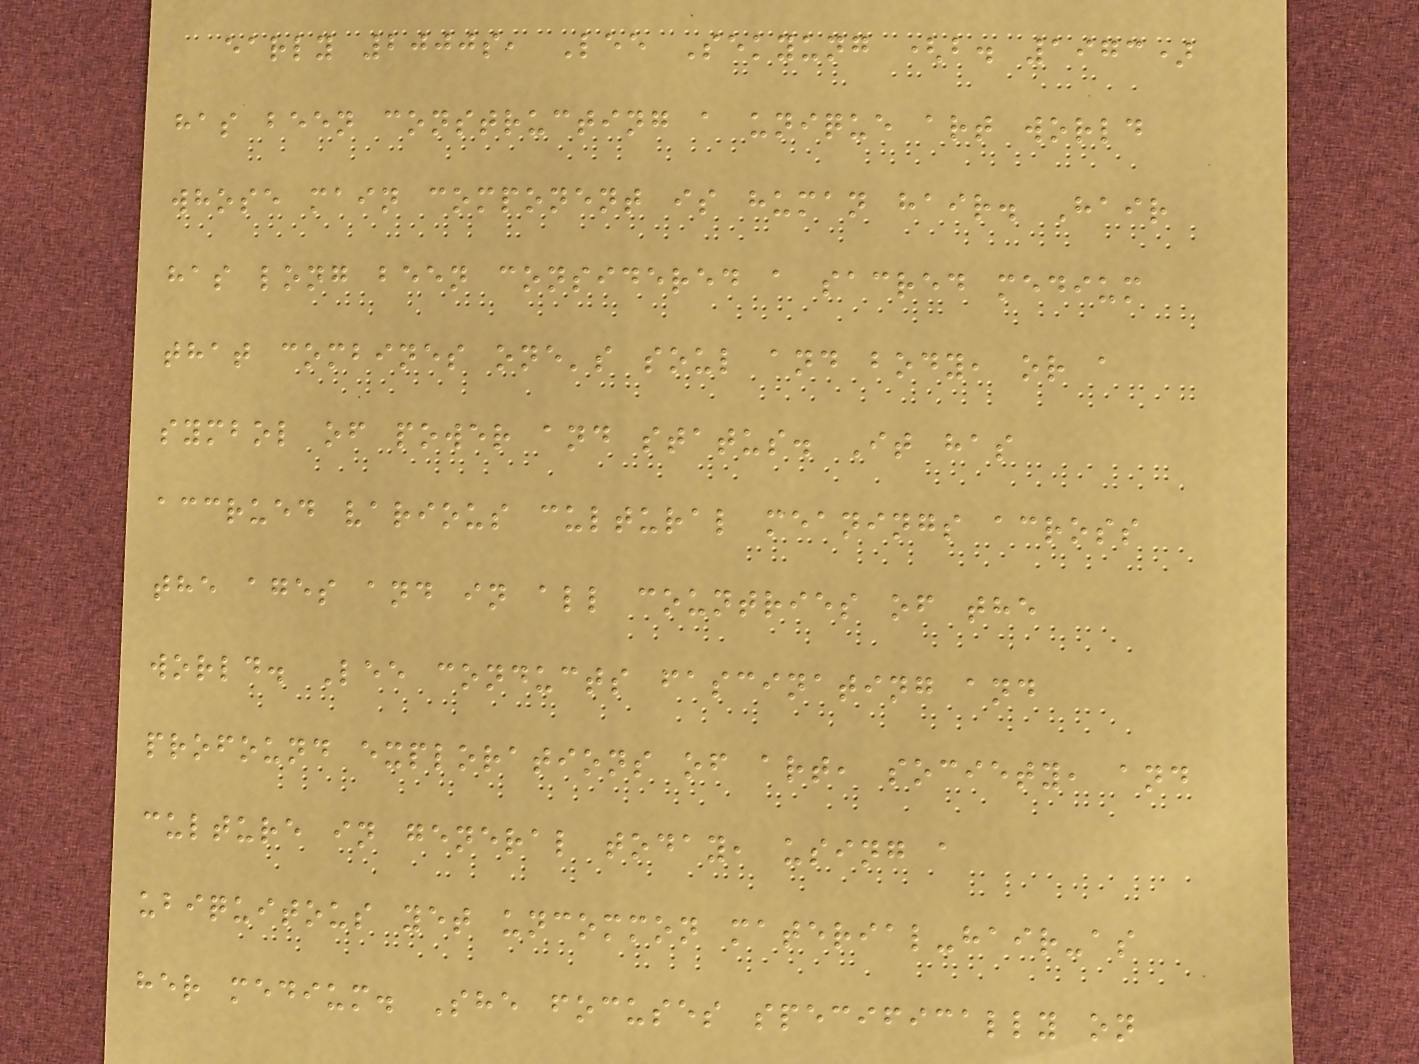early 2000s, Lee Sekyung (b. 1973)
has been constructing a unique art world
whose main component is human hair. Hair
has long been considered a sacred medium
that combines one's soul and body, or a
symbol of power and status. It has
accrued various cultural meanings across
the ages and in all countries of the
world. Lee conducts fascinating and
profound explorations of art, society, and
culture in general today, using a
ubiquitous yet uncommon material-hair-as
her medium. She focuses specifically on
